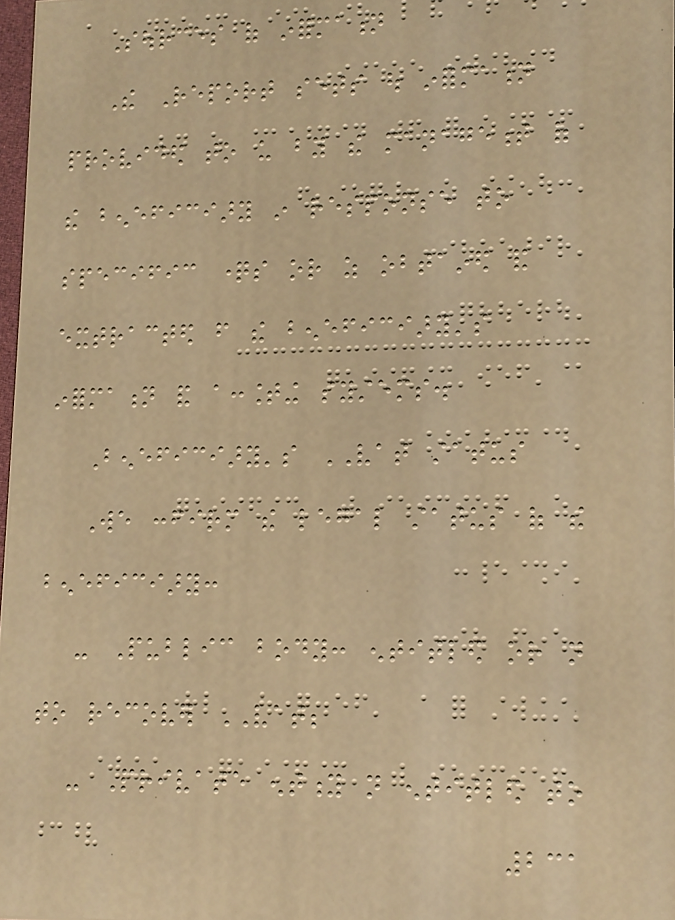Sources of information
The Report sets out information
provided to us by the management of
the beneficiary in response to
specific questions or as obtained and
extracted from the beneficiary's
information and accounting systems.
Beneficiary's VAT status
We confirm the legal status of the
beneficiary:
- Public body: entitled or not
to recover VAT;
- Private entity not entitled to
231
